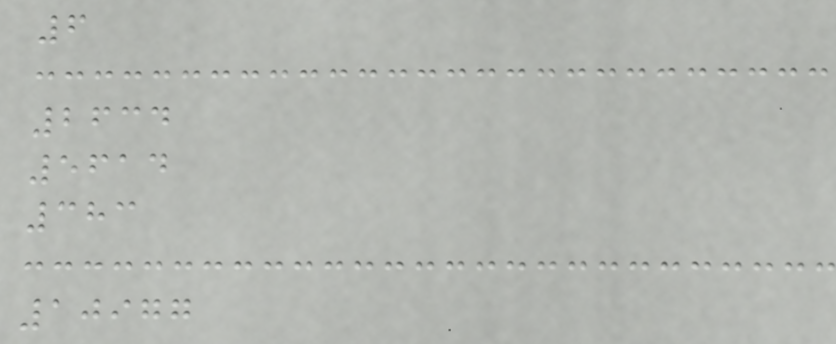6
2634
5614
383
10977
